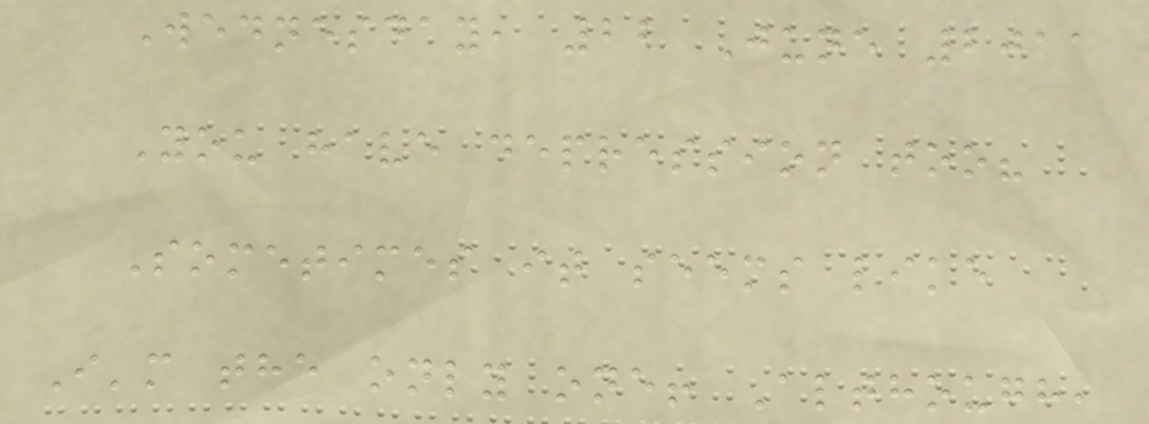Wednesday, 22 June 2011
You have depression too?
Sometimes it seems like
I'm the only one! Although,
